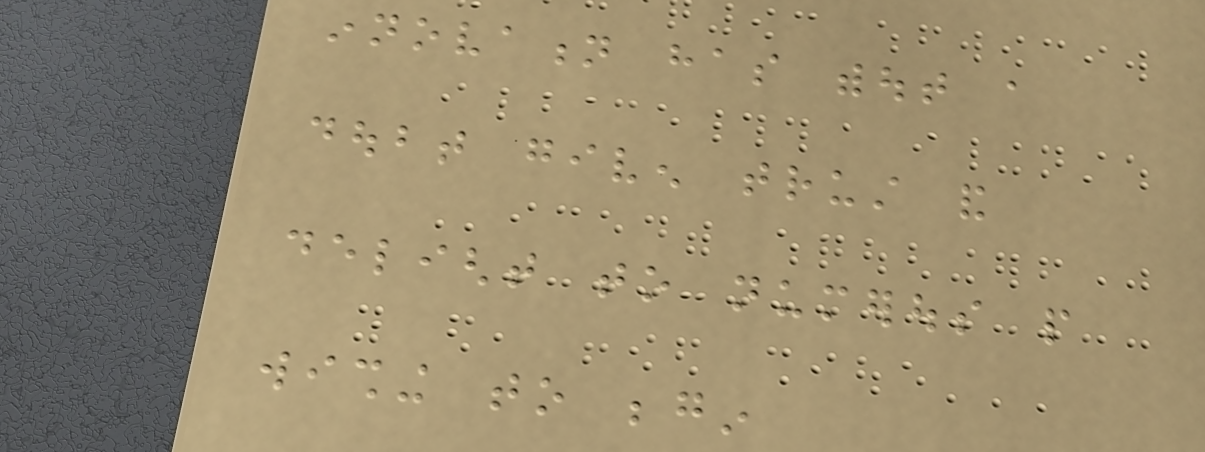innovation has without a
doubt given trust and
delight to numerous people
wishing to begin
